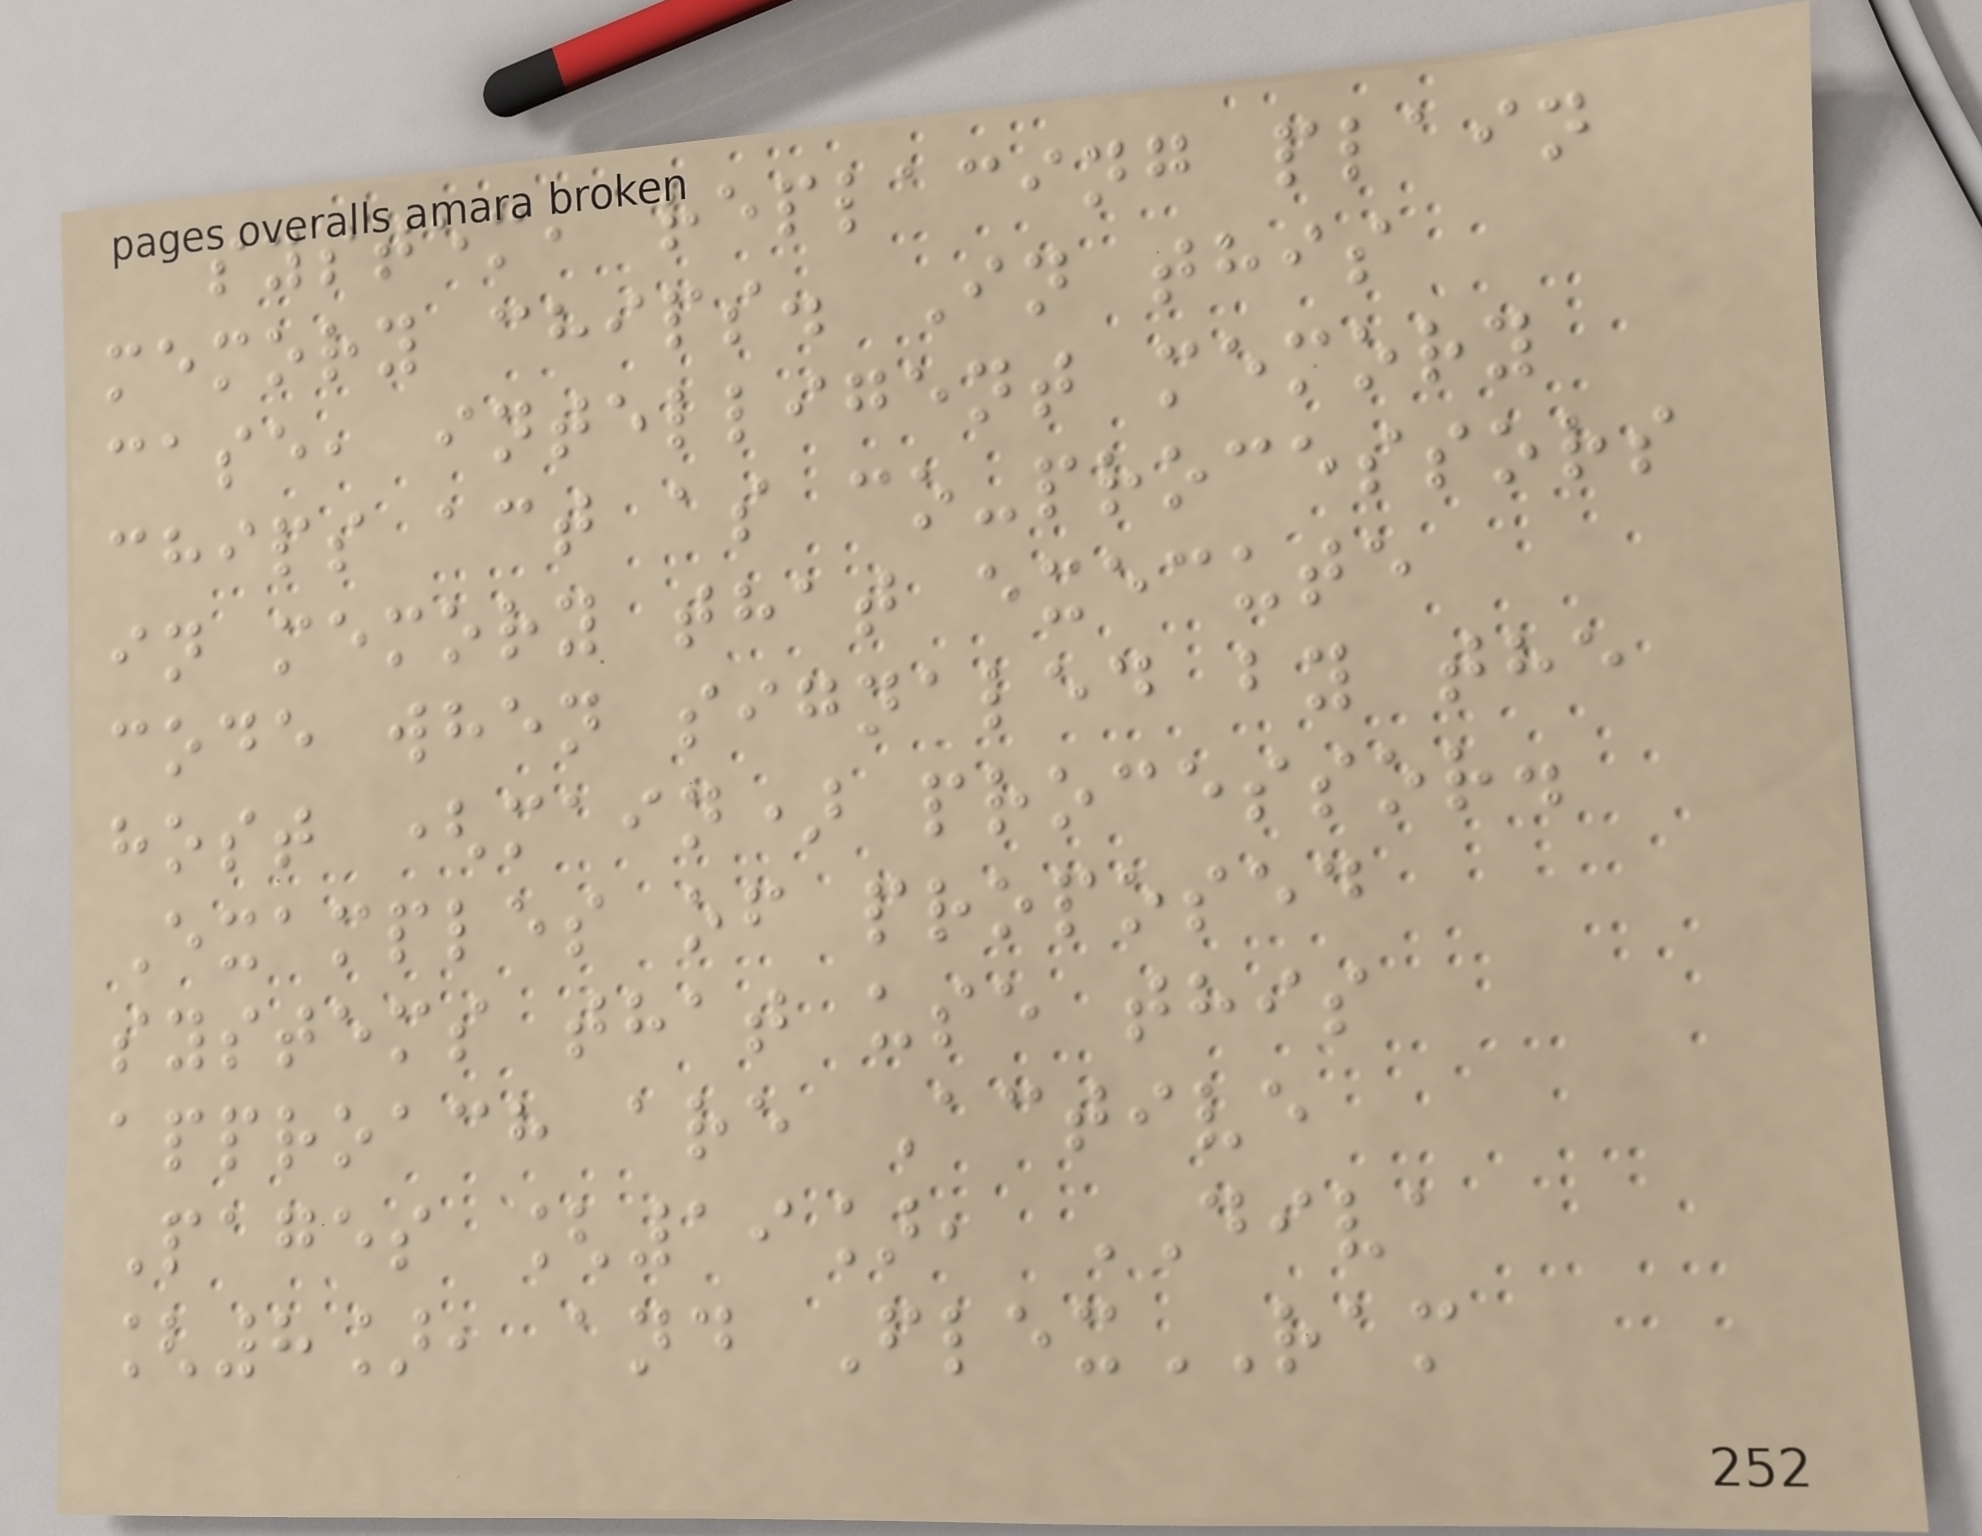system, replacing plain
memory chips. In this
case, intelligent memory
chips act as co-processors
in memory that execute
code when signaled by the
host (main) processor.
Examples of proposed
systems that use this
approach are Active
Pages [19], DIVA
[8], and FlexRAM
